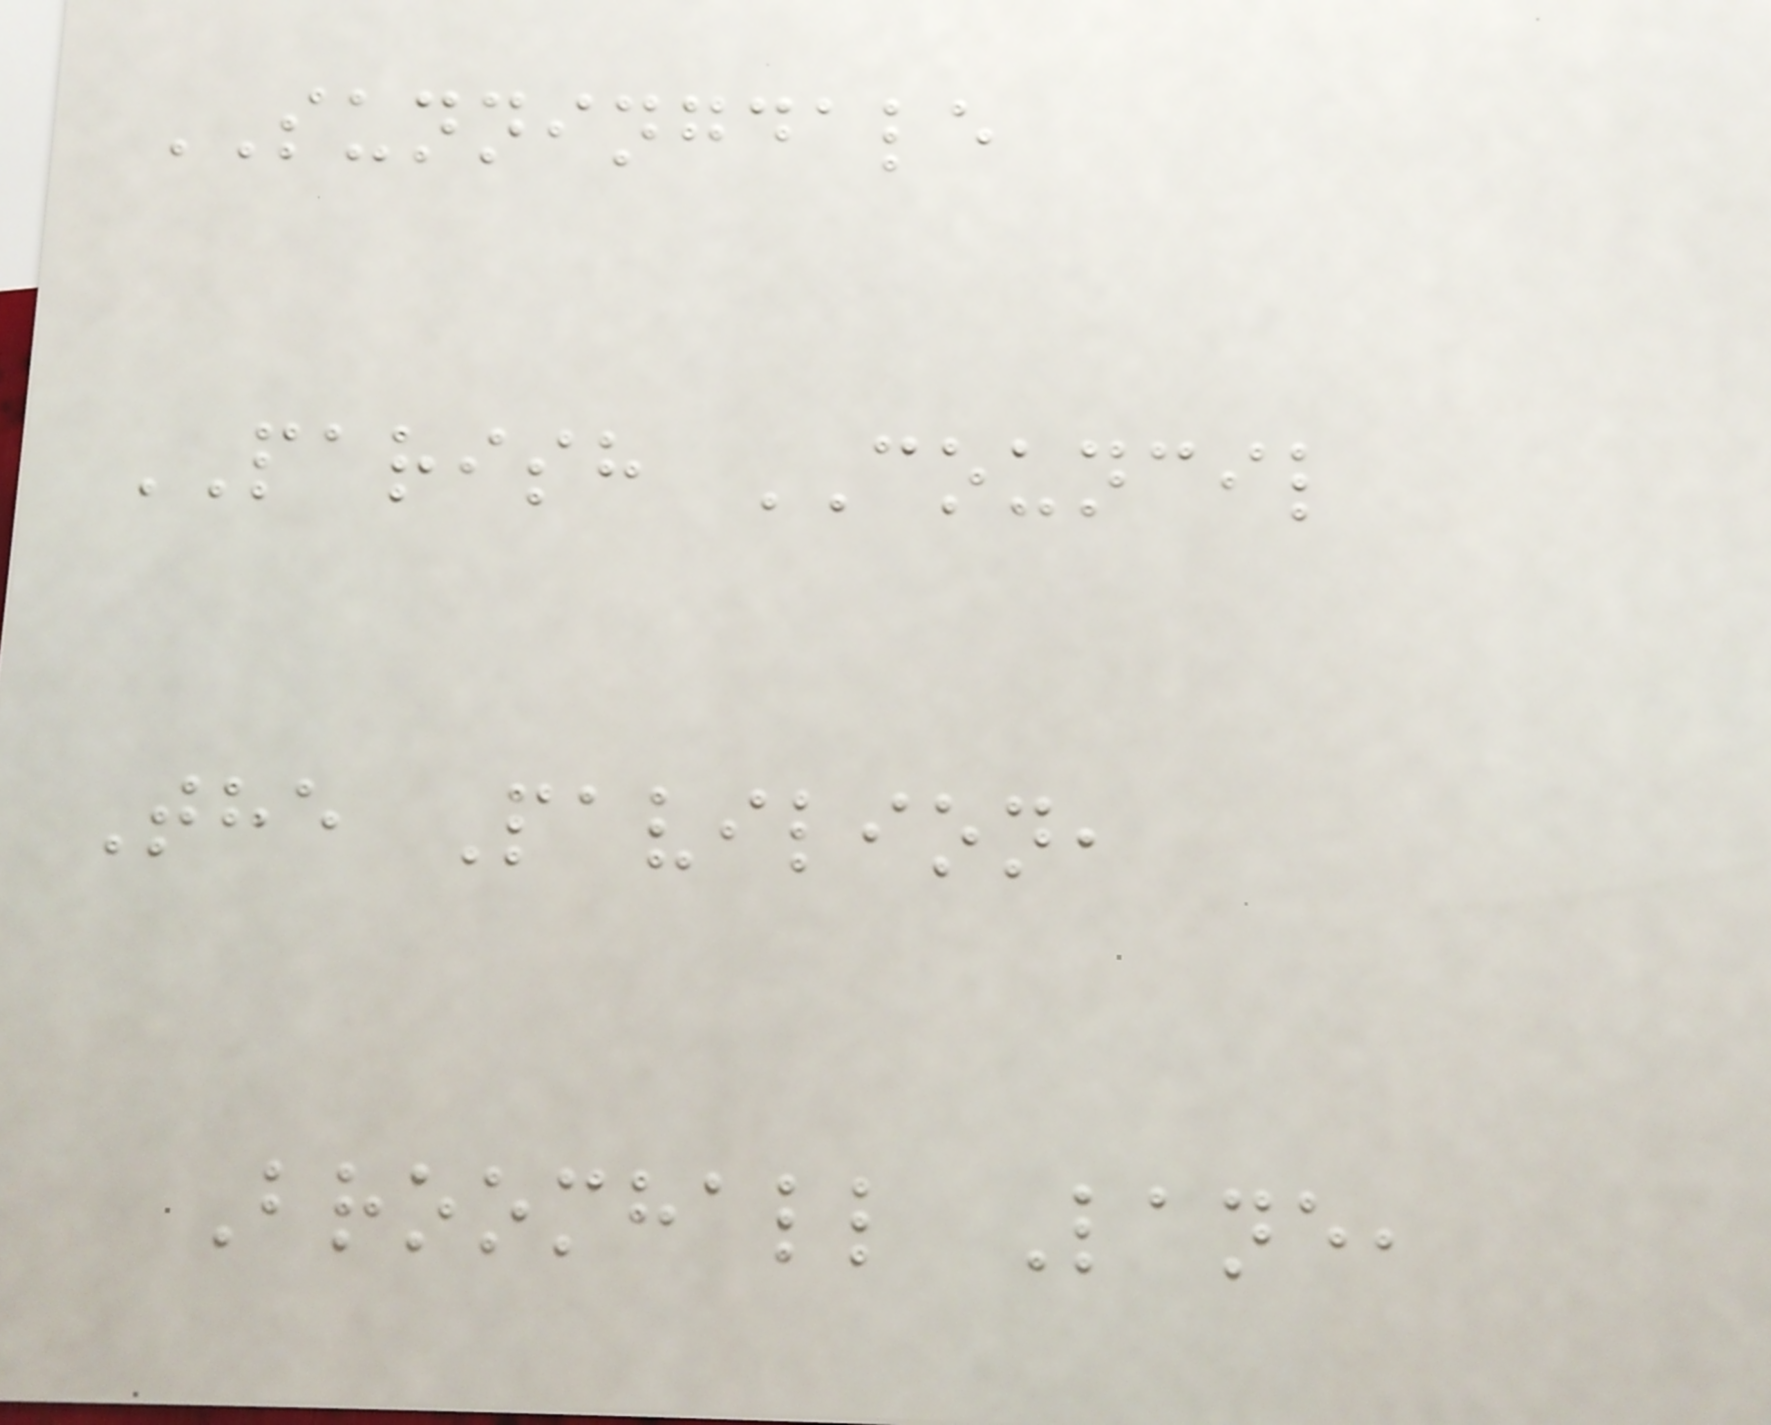SUNNINGDALE
PARISH COUNCIL
The Pavilion,
Broomhall Lane,
